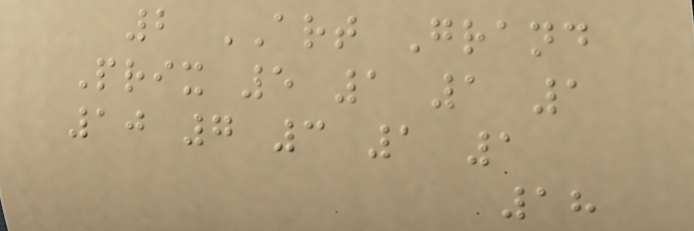2 ART Grand
Prix 5 1 1 1
10 7 3 1 1
18
